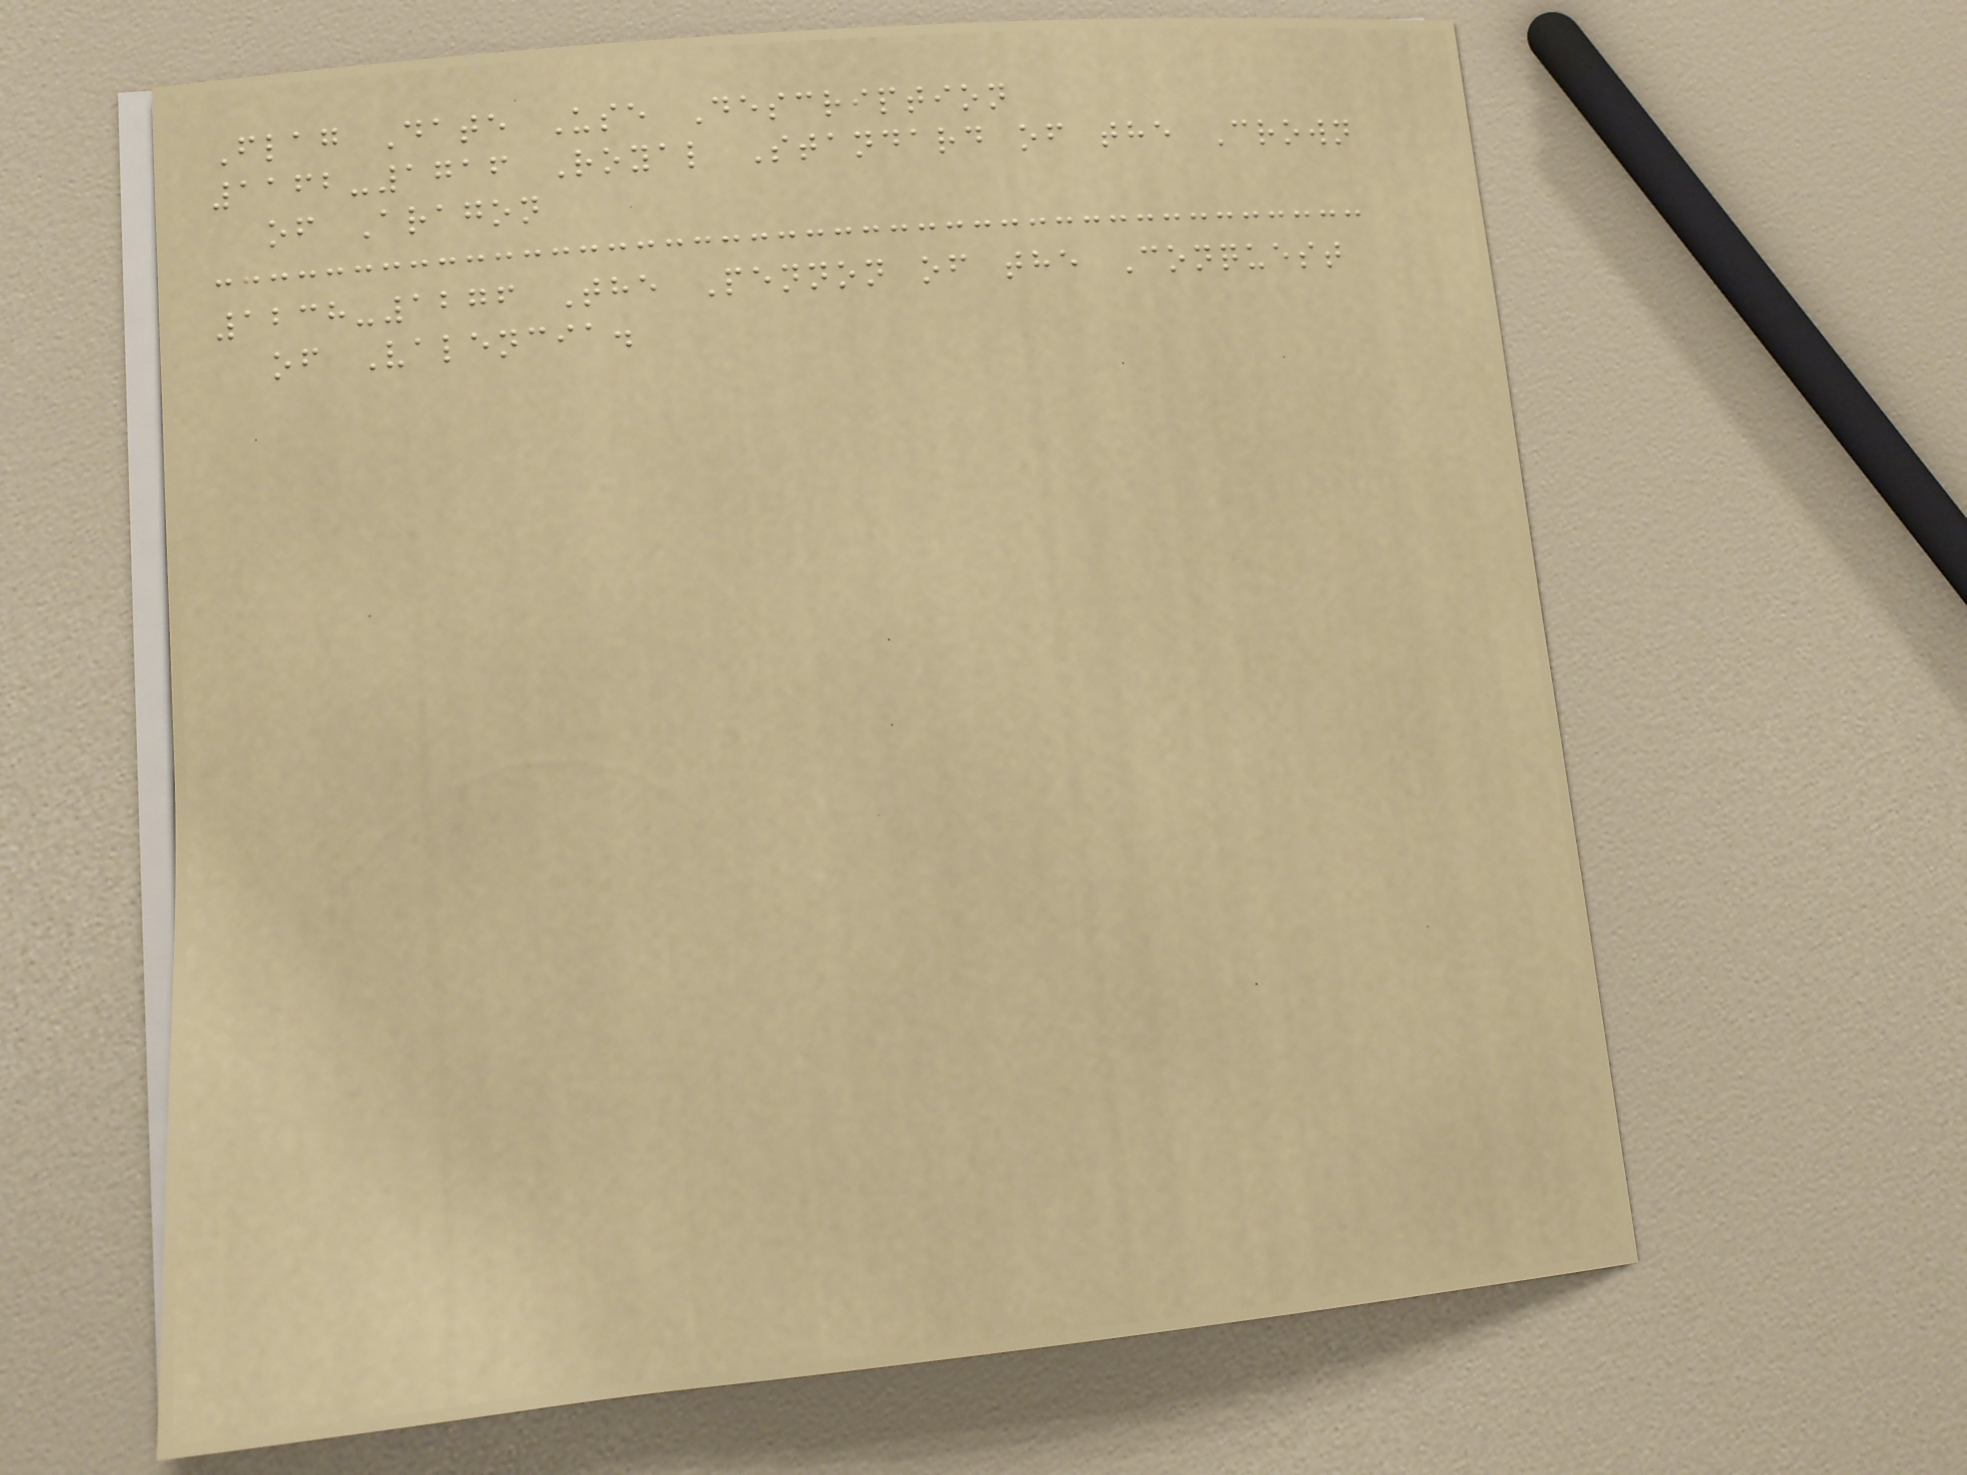Flag Date Use Description
1162-1716 Royal Standard of the Crown
of Aragon
1238-1276 The Pennon of the Conquest
of Valencia.
